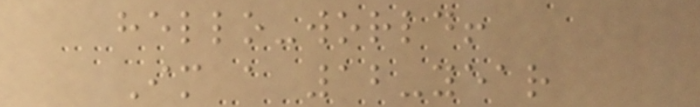hello-world!
Im a 12-year
